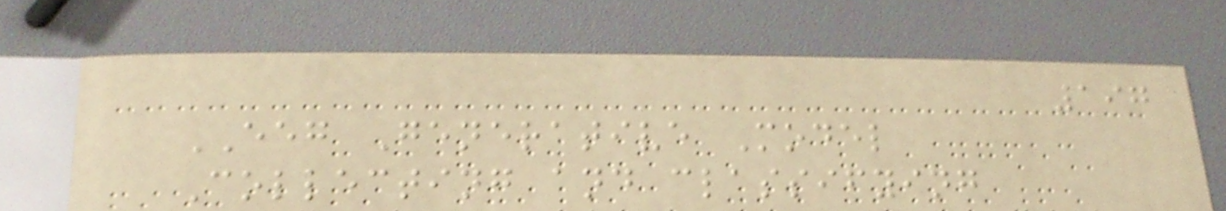197
EEG Generative Model
Collecting and classifying
